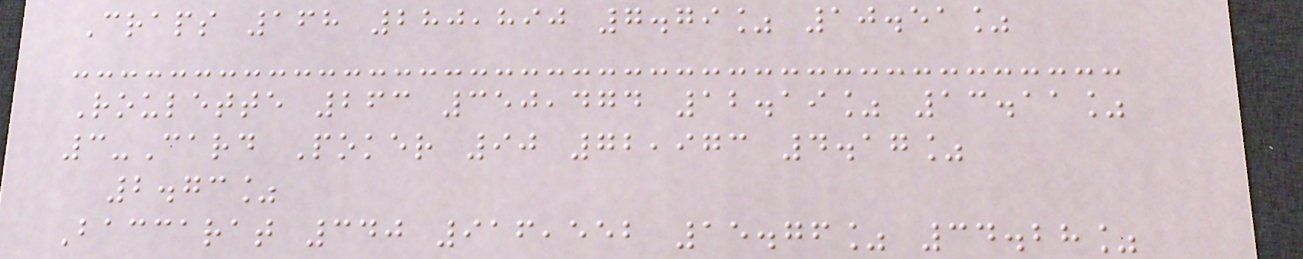Craps 168 280,890 7.79% 10.51%
Roulette 263 350,474 12.19% 13.11%
3-Card Poker 90 72,973 4.17%
2.73%
Baccarat 340 916,552 15.76% 34.28%
